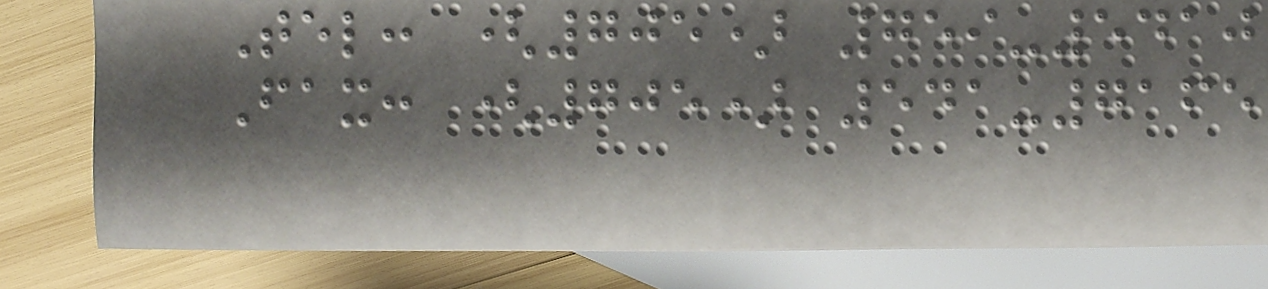Tel: (705) 759-5410
Fax: (705) 541-7165
